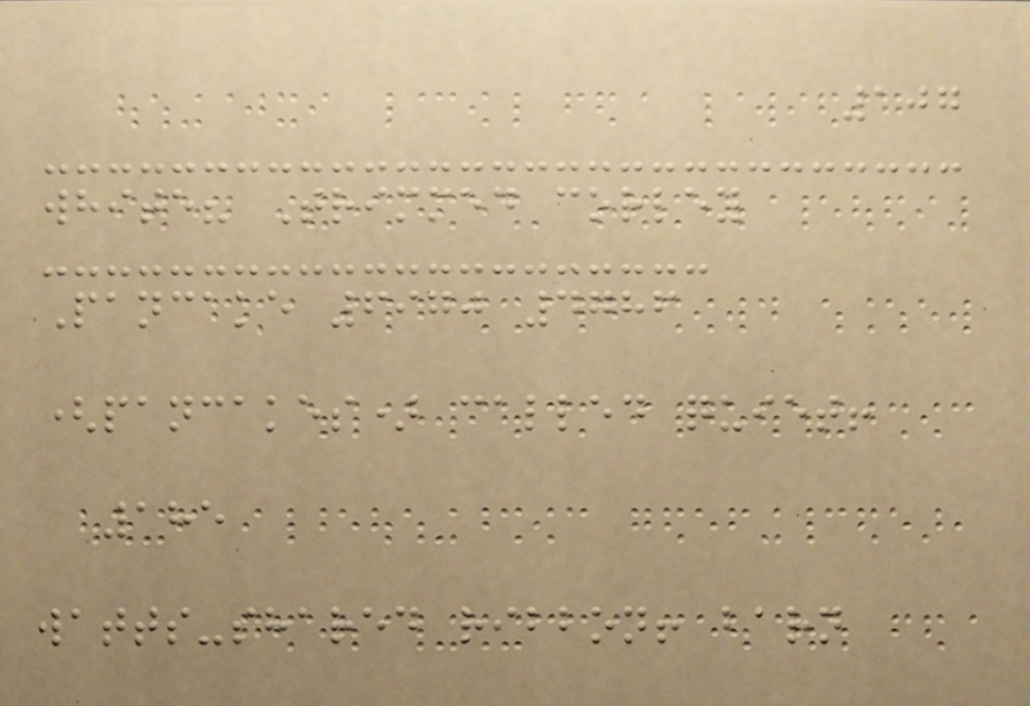107
white? Trimmed corley
Pancake 6970 4786
(pancakes) called quiet!
185
watts-shared ribbon! barn
